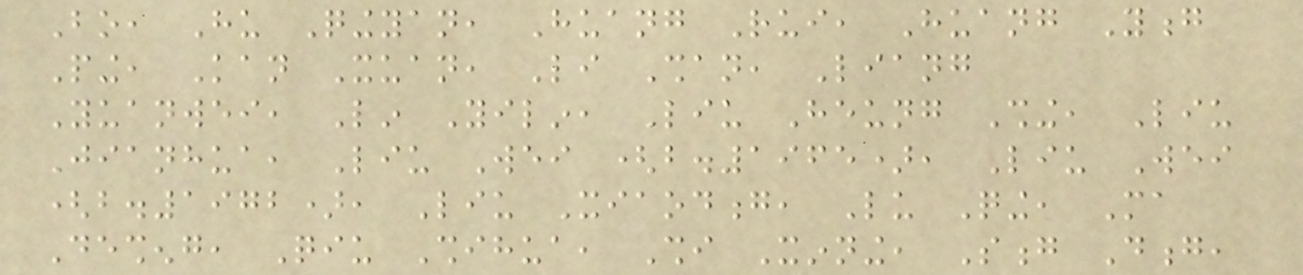Bo, Hu Qingyan, Huang Rui, Huang Yong
Ping, Kan Xuan, Li Shan, Liang
Yuanwei, Lin Yilin, Liu Heung Shing, Liu
Jianhua, Liu Wei (b.1965), Liu Wei
(b.1972), Liu Xiaodong, Lu Qing, Ma
Desheng, Qiu Shihua, Shi Xinning, Song Dong,
